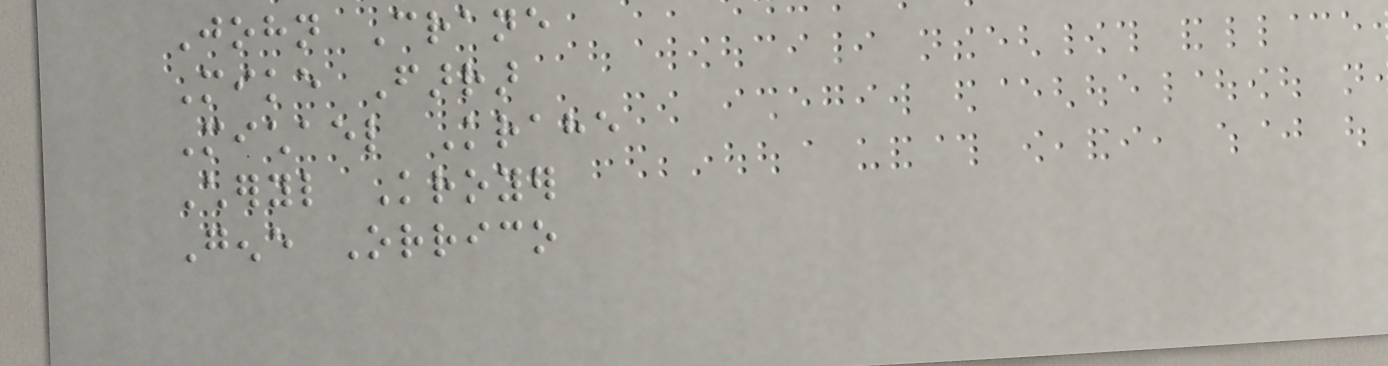John Crane
Mike Farrar
Michael Krahe
Cheryl Kroyer
Gene Orrico
